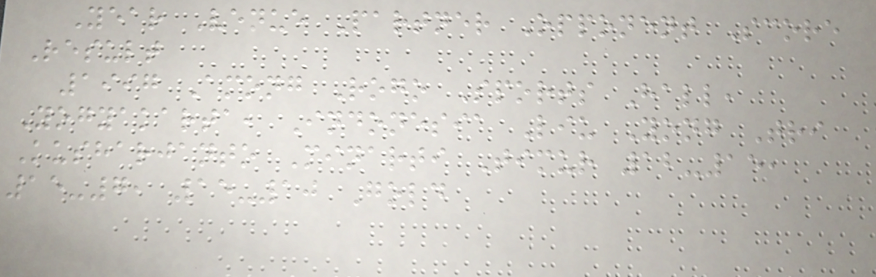Year Venue Partner Opponent Score
Result
1997 Among Rogo Sports Hall,
Yogyakarta, Indonesia Liu Yong Tri
Kusharjanto Minarti Timur 12-15,
15-7, 15-10 Gold
